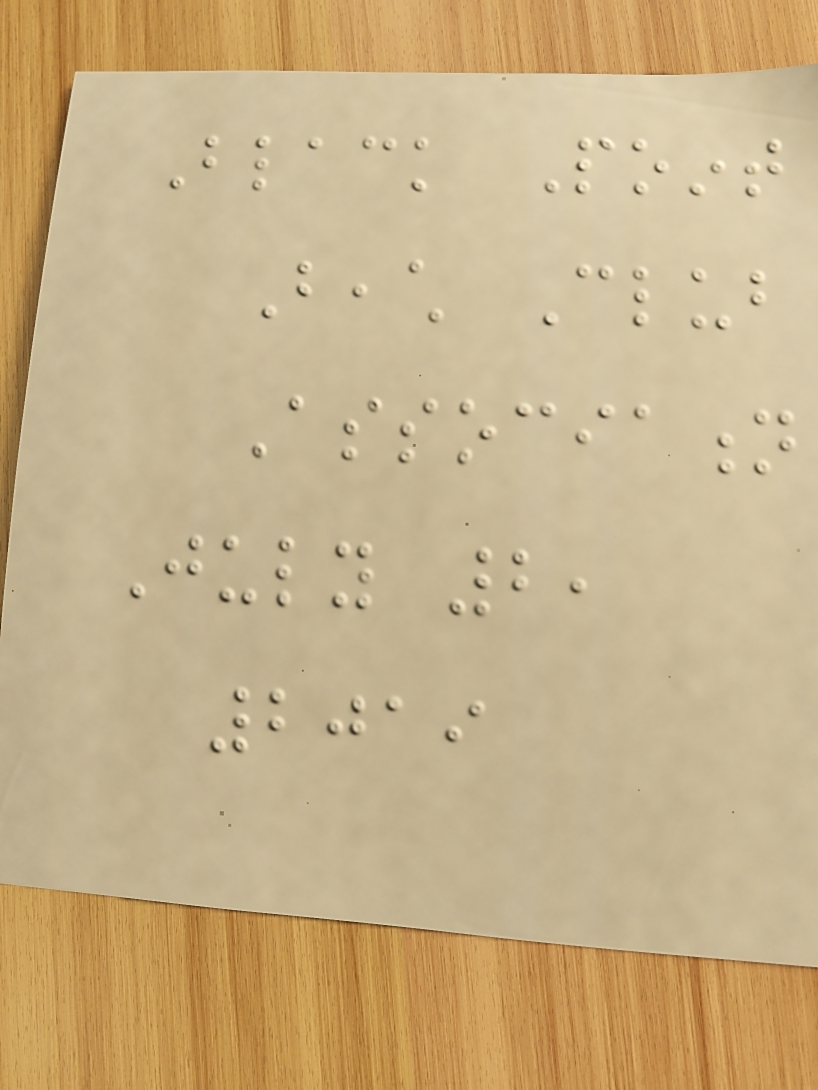Black Point
Beach Club
Association
July 2,
2019
